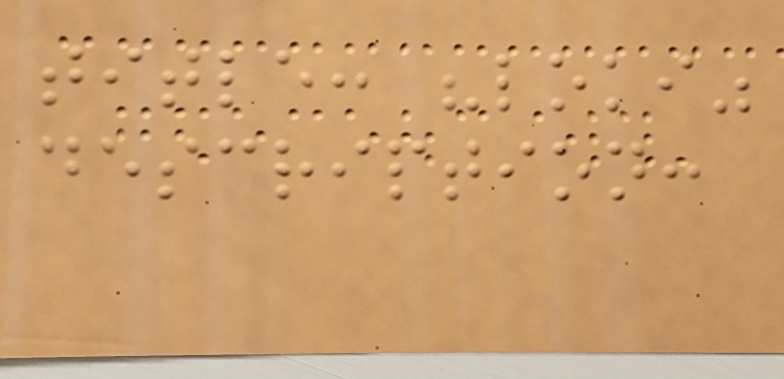title: "loki"
description:
